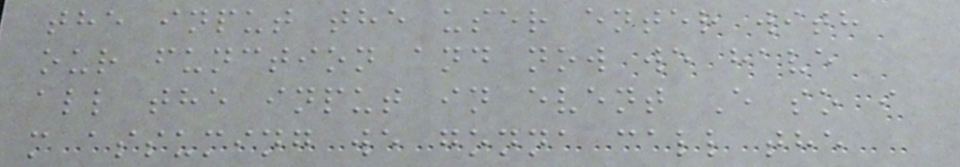the input the user enter with
our function and now we have
all the input in event E so i
m assuming we gonna call the
